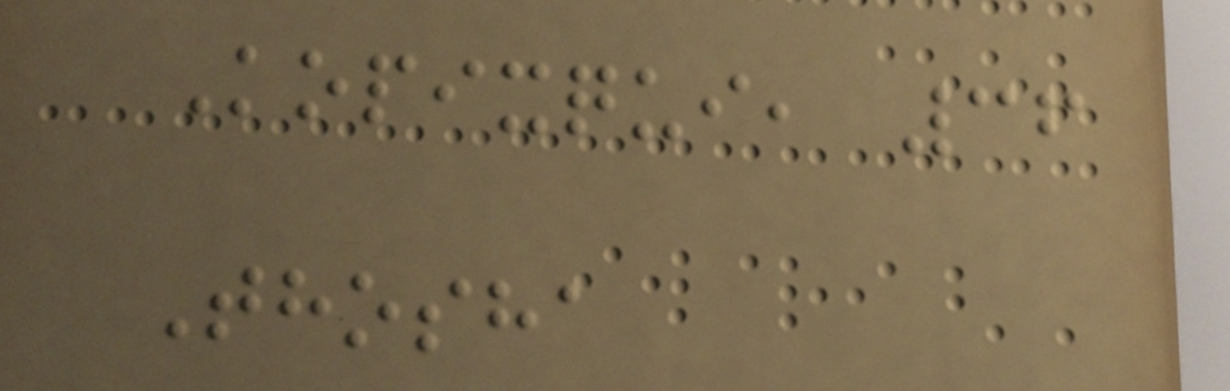Kopixqui, 36
Thosha
